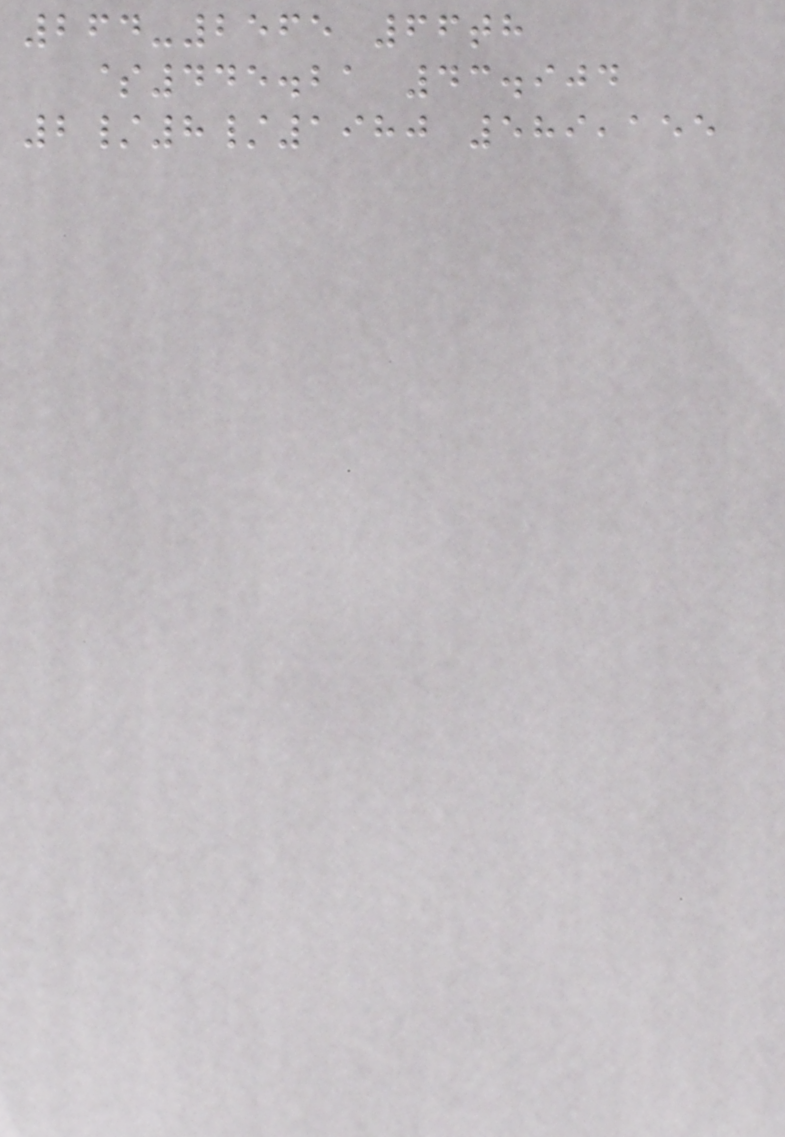264-2565 66th
$445.21 43.904
2/8/1980 589,155
